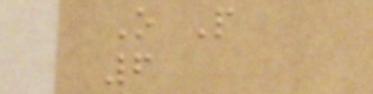O P
6
